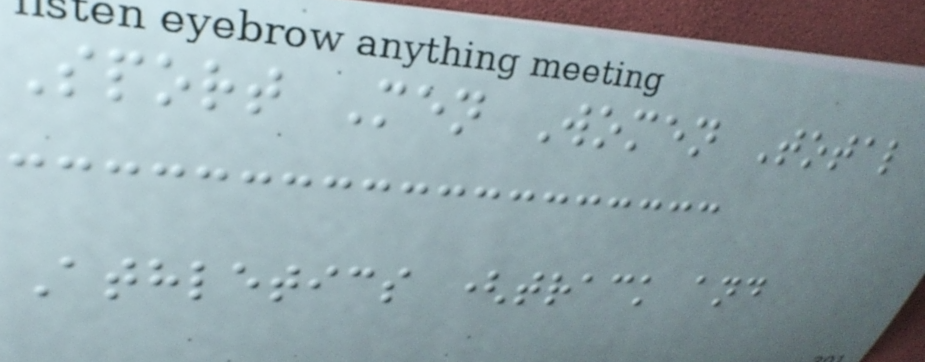Sport Men Women Total
Athletics (track and
